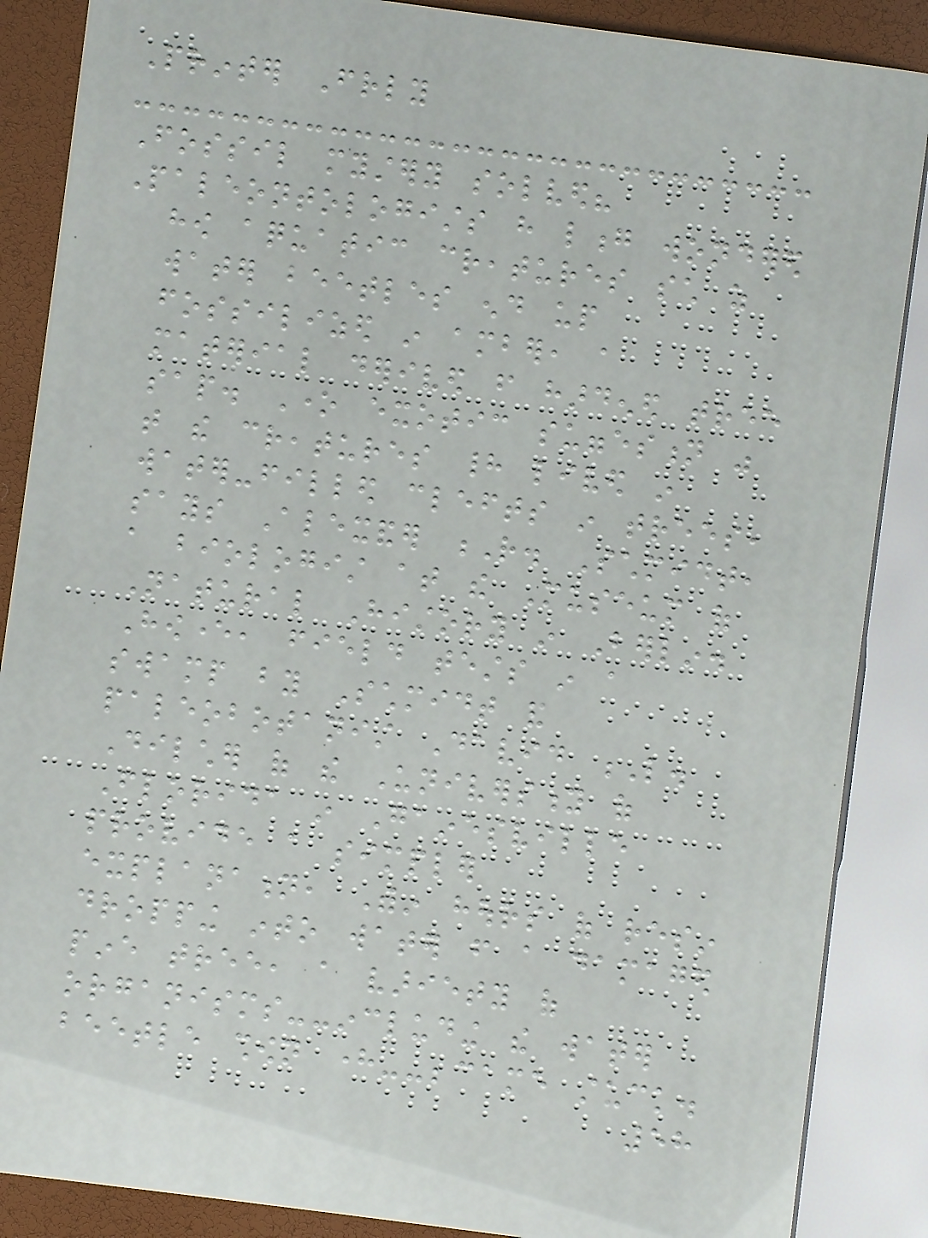Printer Friendly
Fossil mystery solved?
Paleontologists have long wondered
how aquatic creatures such as
water beetles end up
fossilized in amber, a
material derived from hardened tree
sap. One exotic suggestion was
that the creatures had lived in
water-filled clefts in trees,
says Alexander R. Schmidt,
a biologist at the Museum of
Natural History in Berlin.
However, field tests in a
swamp by Schmidt and
paleobotanist David L.
Dilcher of the University of
Florida in Gainesville
provide a simpler
explanation, Within hours of resin
dropping into water from a damaged
pine tree, a variety of
organisms--including the water
beetle shown here--became stuck.
58
